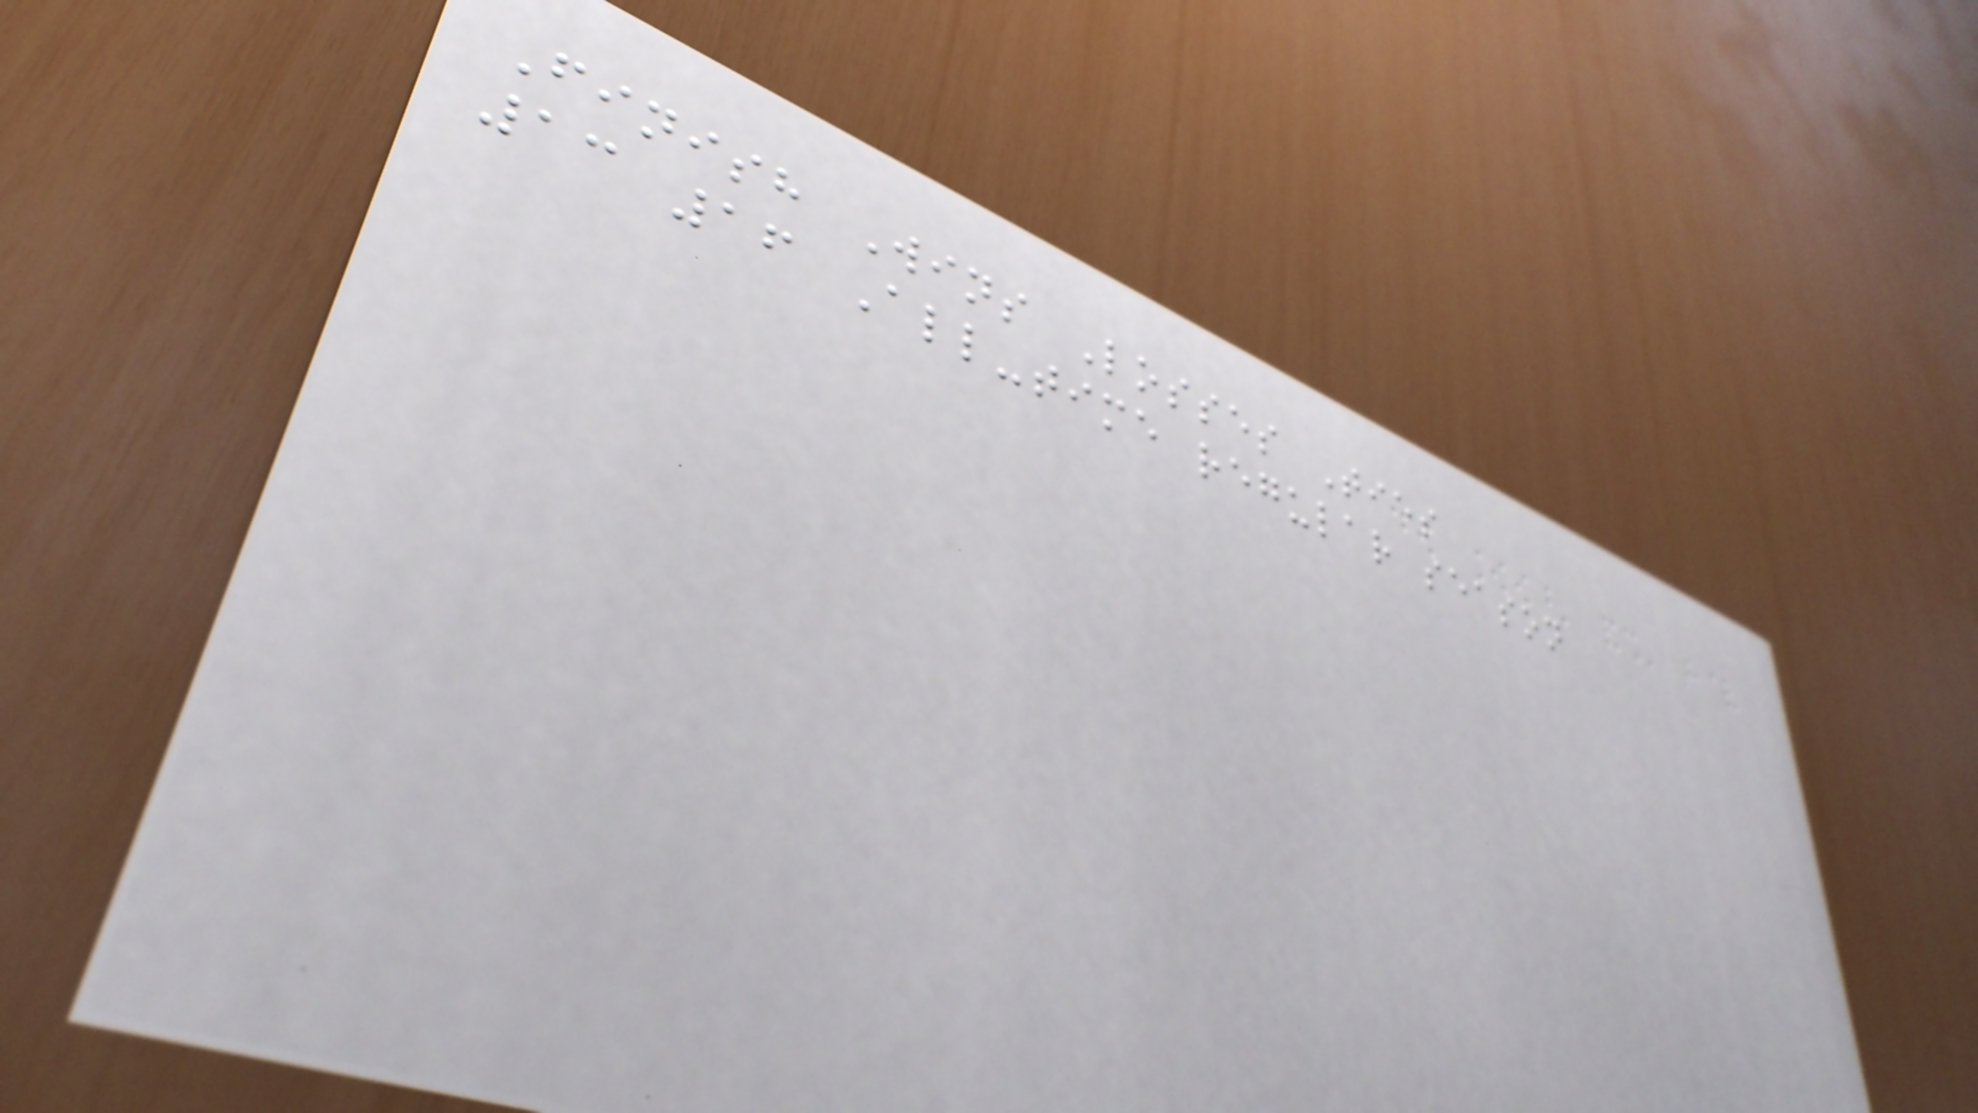Finish Wins Losses Ties
13 16 All-time regular season
